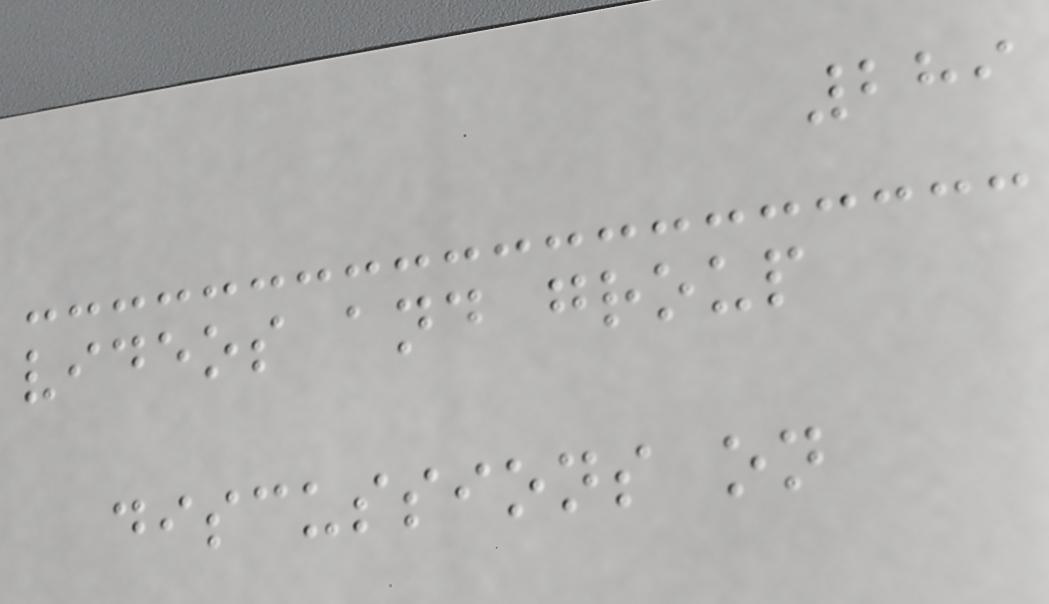289
videos and group
discussions on
